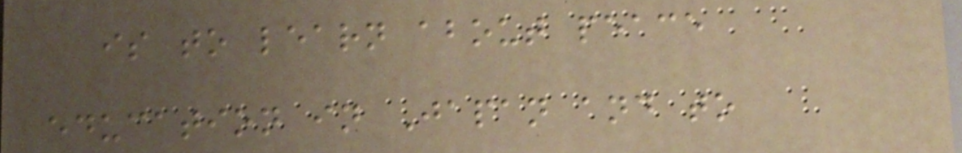is to learn about peace
education in Japan and to
